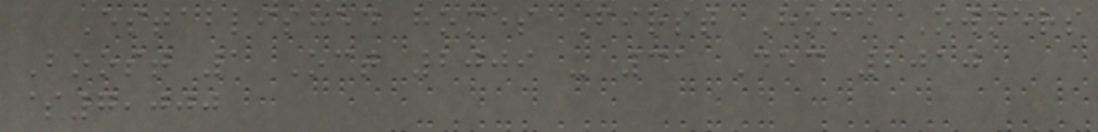Established homes First Home Owners
Boost 1 Oct 2009 - 31 Dec 2010
$7,000
